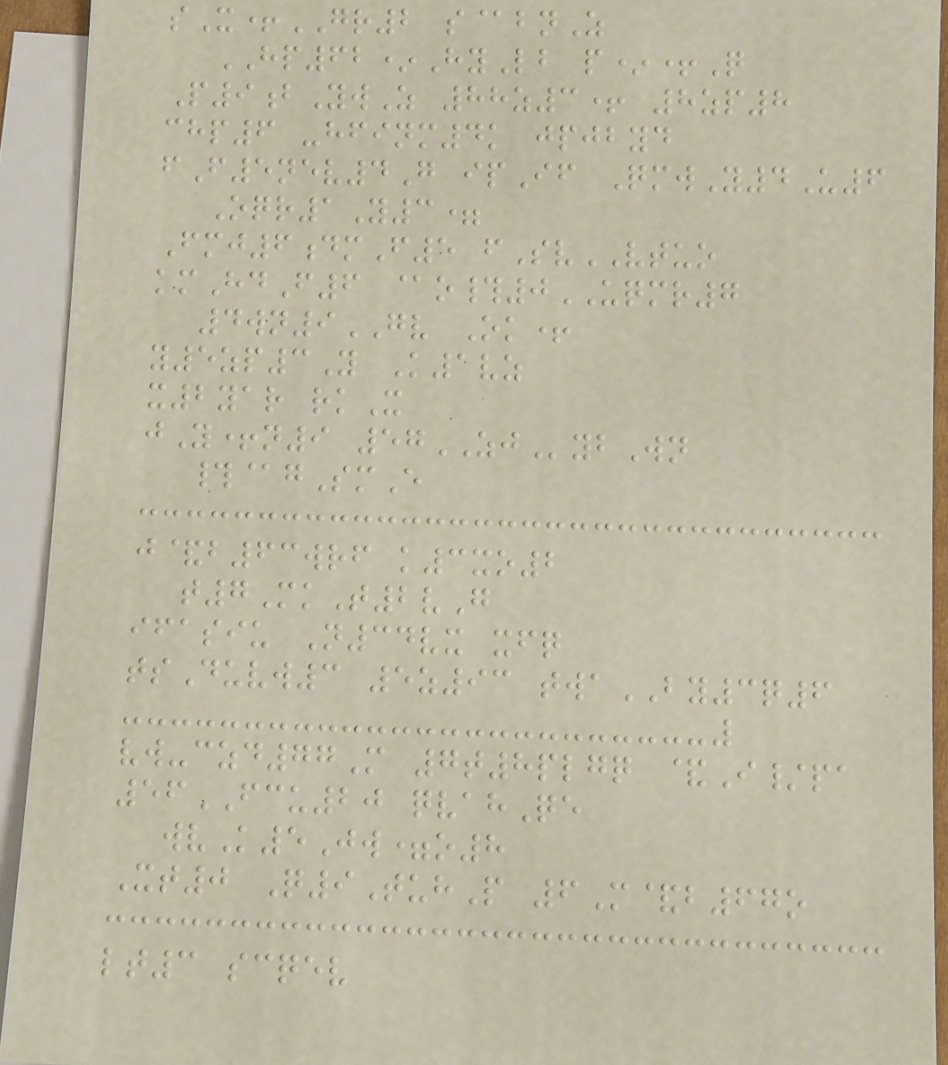sX+GR2 s@bnZ
HP62*HyLb p*+Q
P9bYwZ 88z3+ 8zp8
chp6 -hfinm4k jpjbyd
fF5nev4G ipIf QmwY4U6
Oqr1Y3=
Fmj6dmF5 fSvVTUO
kmHdF6 @o#0UQMR7
4wn9GV Ok+
y5zp3Y K1vz
x2yar rkX
jY+n9 57ZJybWn
#@gSmE
j&b63wrf k3xo2
t7MkT2vG
ifasiu N34vx xfq
tsDuvw3 5z93 twaBY3q6
vw-czd77M 7t8plgq &I/pa
56FCU20 qvahQe
wvK5Jw=o8
Xt0 Q9TuhP 6M&b67o
lt3 scqev
